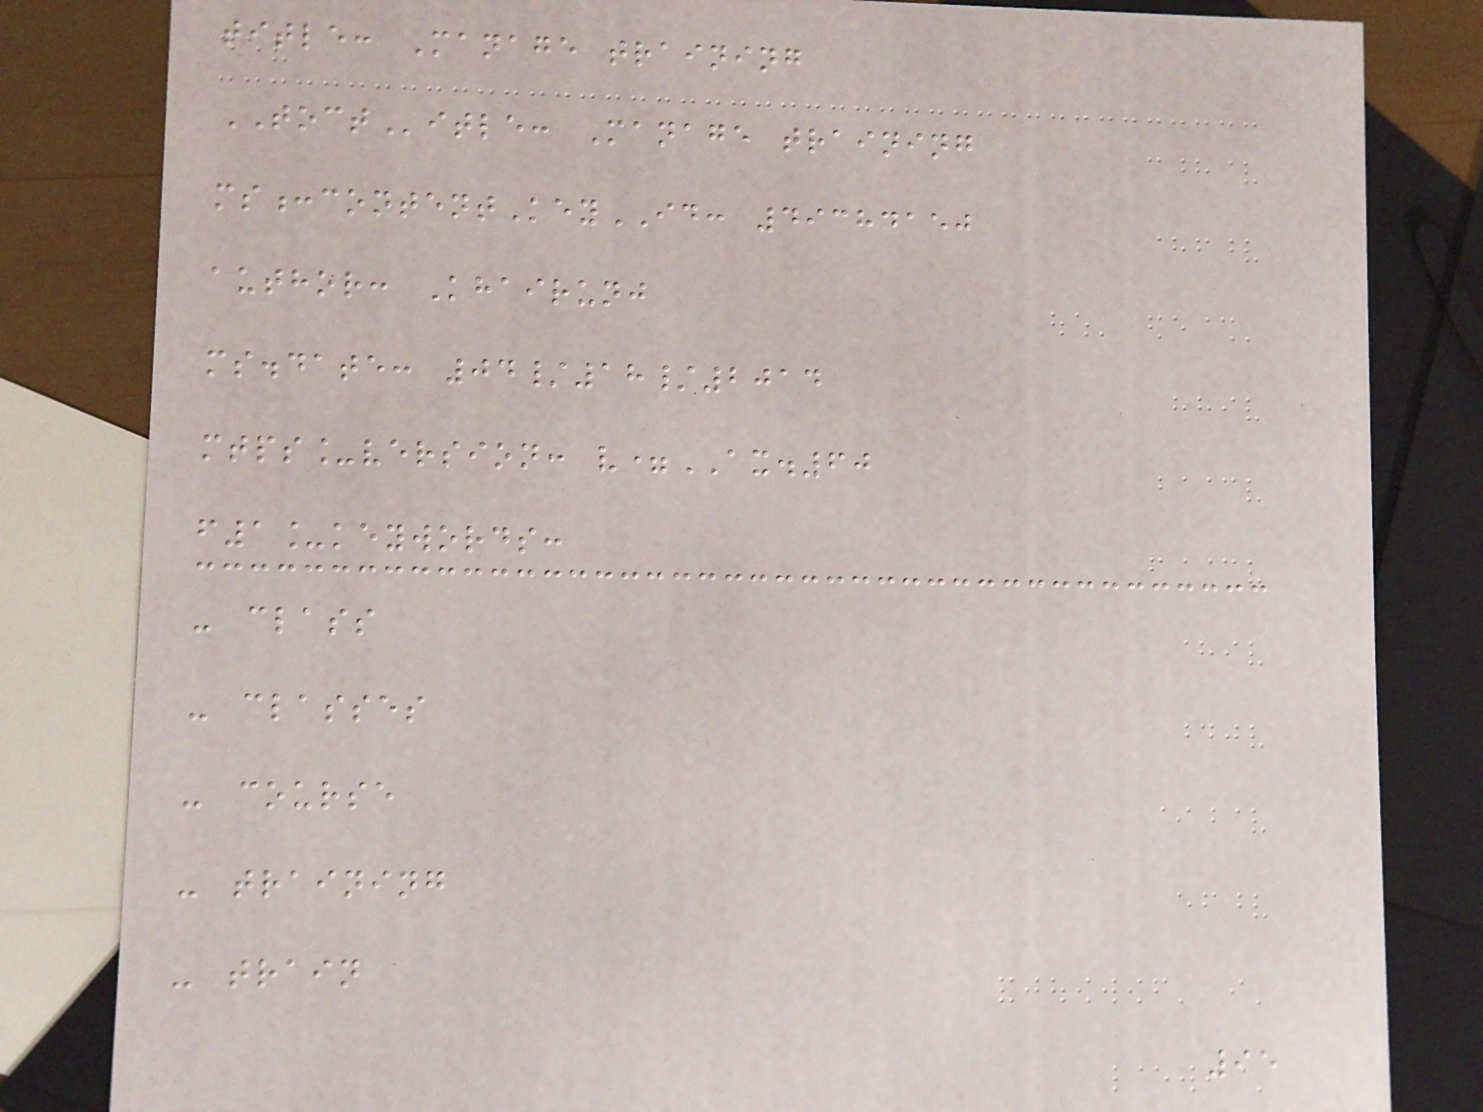title: Manage training
TOCTitle: Manage training
ms:contentKeyID: 49384150
author: Khairunj
ms.date: 04/18/2014
mtps_version: v=AX.60
f1_keywords:
- class
- classes
- course
- training
- train
95
